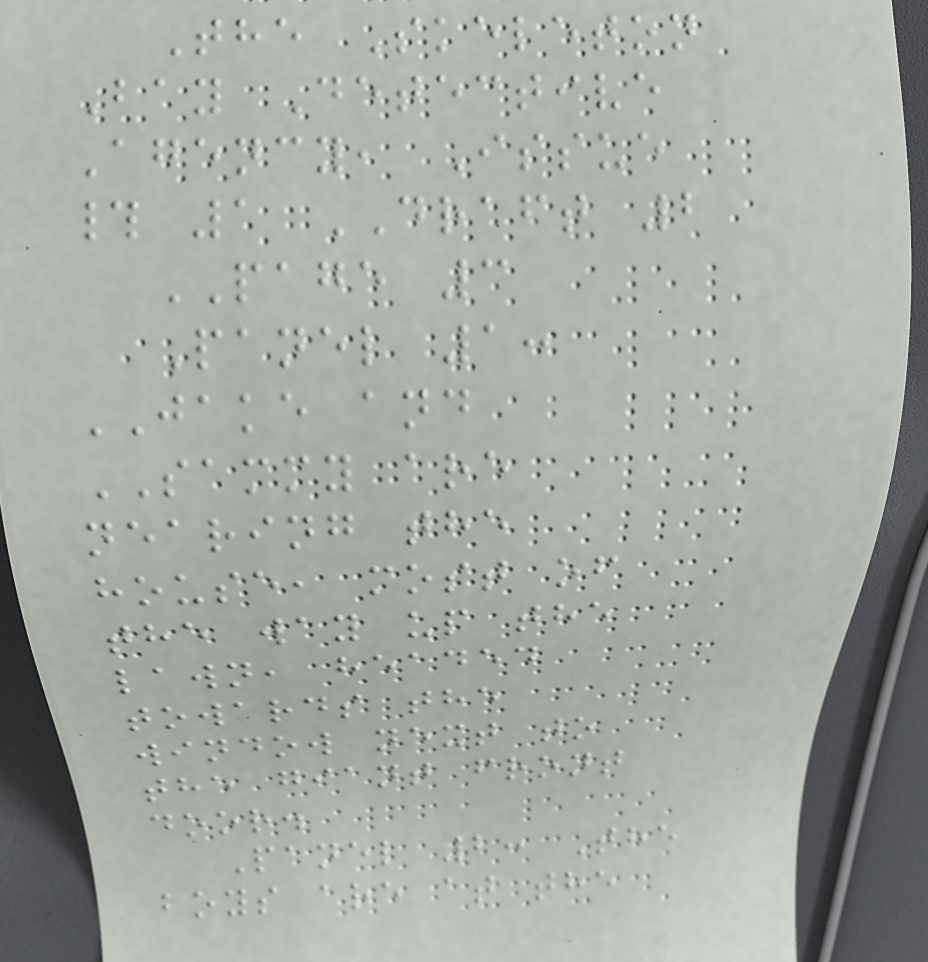The Skeleton
Bay Detective
Agency, Issue
# 1 DRAFT 2
PAGE 3
Panel 1:
JAKE and
SAMMY are
nearing the
house, most of
the way up the
lawn, headed
towards the
window next to
the giant front
door.
Panel 2: The
boys are at the
